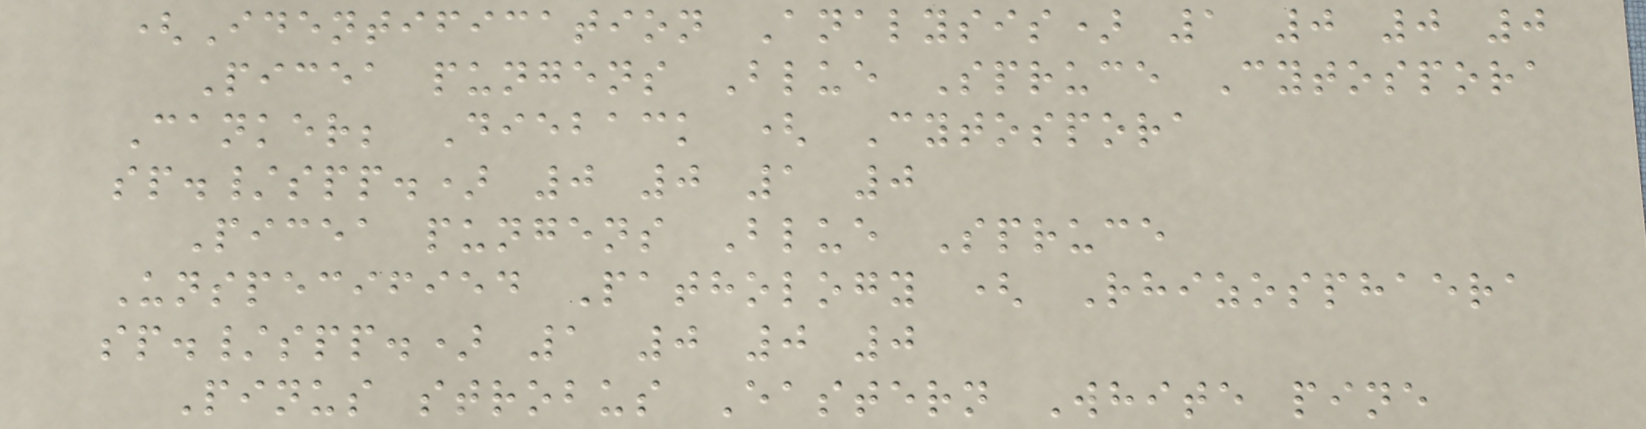(Identification Analysis) 1 0 0 0
Picea pungens Blue Spruce Cytospora
Canker; Dieback ( Cytospora
sp./spp.) 0 0 1 0
Picea pungens Blue Spruce
Unspecified Pathology ( Rhizosphaera
sp./spp.) 1 0 0 0
Pinus strobus Eastern White pine
